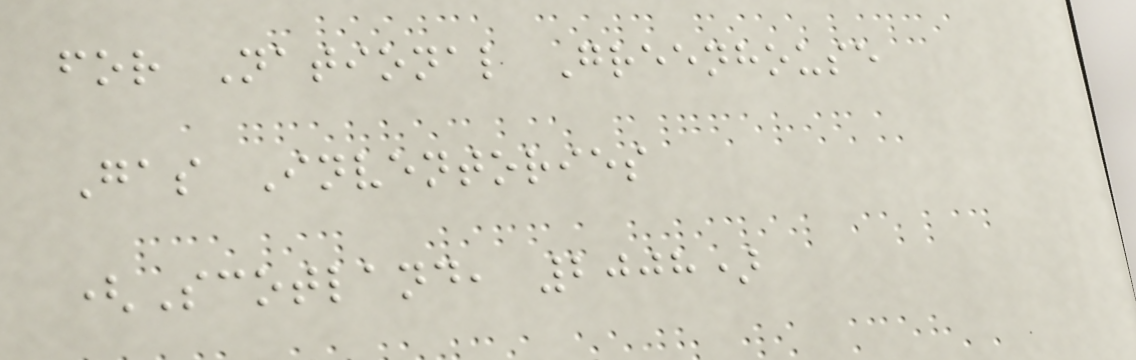for National Greenhouse
Gas Inventories
(Scotland, 2008)
